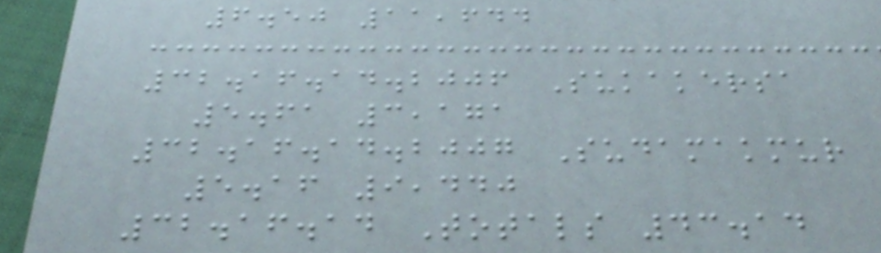6.50 11,644
32.16.14.2006 Sukakersa
5.61 3,171
32.16.14.2007 Sudamakmur
5.16 9,440
32.16.14 Totals 43.14
